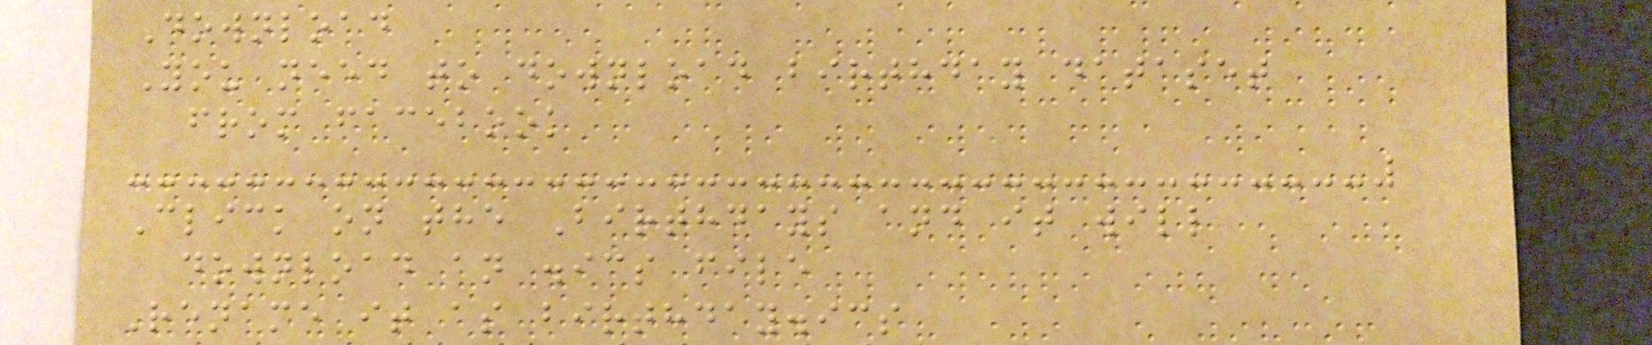Download
You need to download birthday dataset
from facebook
Click on the Birthdays and it will
download an .ics file
Rename it as birthday.ics
